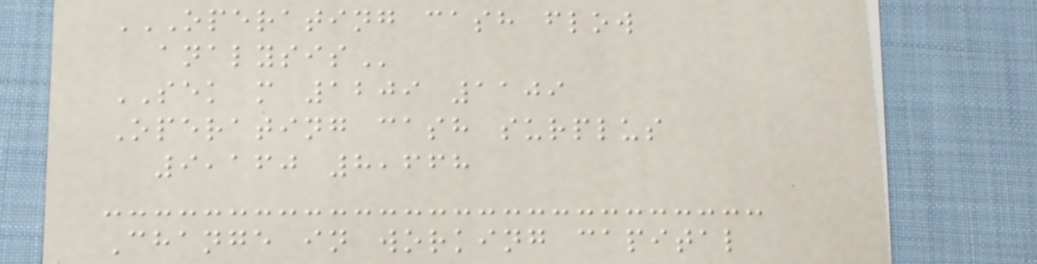OPERATING CASH FLOW
ANALYSIS
SEK m 1209 1109
Operating cash surplus
9,160 8,668
Change in working capital
